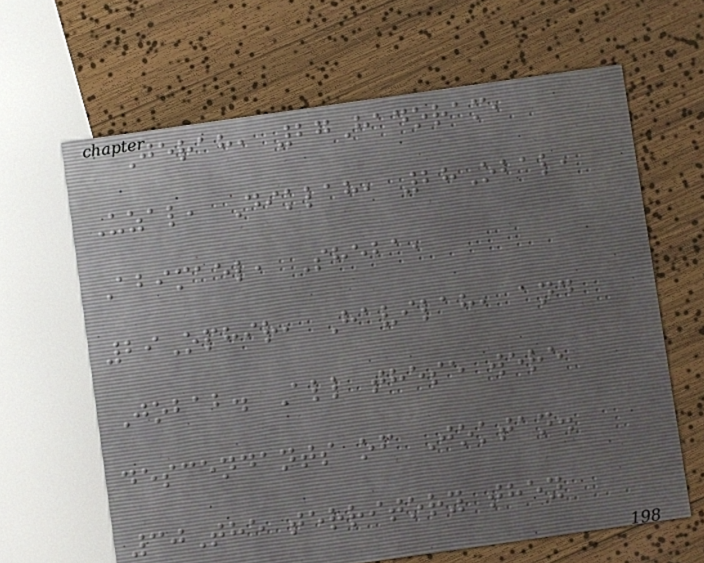Jerah, 27Hadoram,
Uzal, Diklah, 28Obal,
Abimael, Sheba,
29Ophir, Havilah, and
Jobab. All these were
descendants of Joktan.
30The territory they
